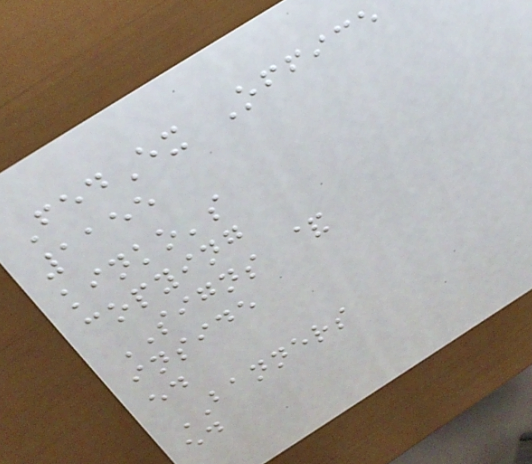FedEx Office
1155
kinko's
copying
SIGNS &
inside
ed
BANNERS
ed
